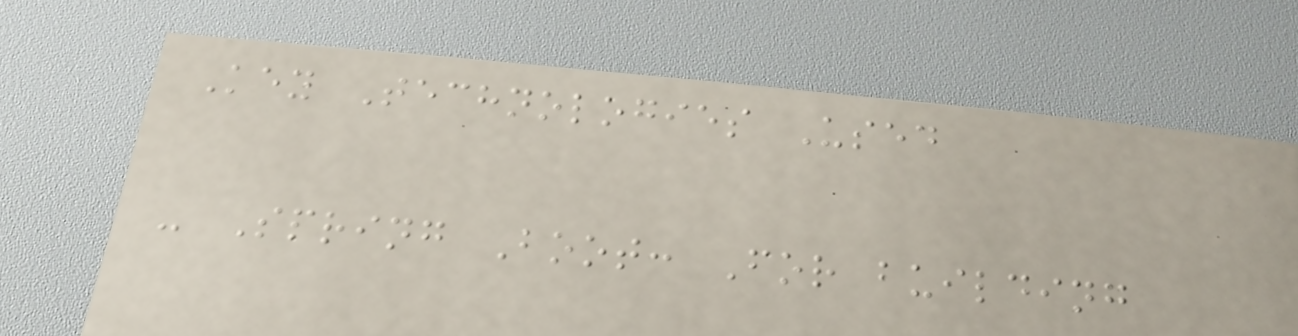Key Technologies Used
- Spring Boot: For building
